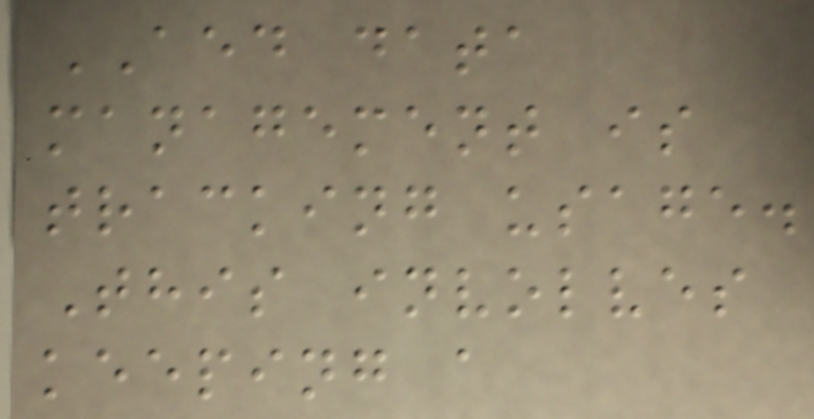AED data
management is
tracking usage.
This involves
keeping a
